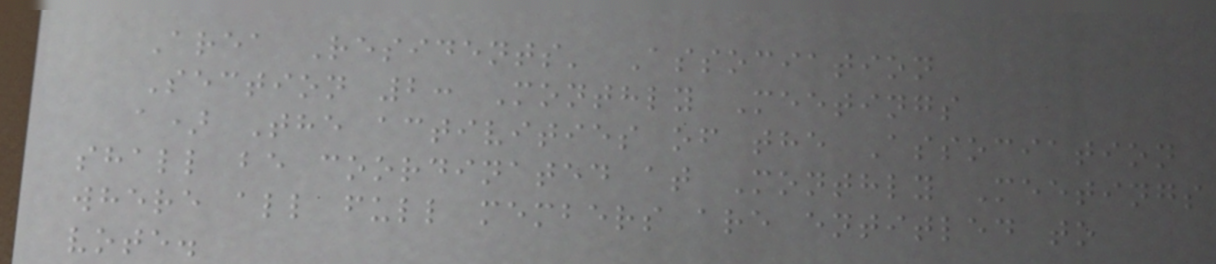Area Residents' Association
Section 2: Monthly Meetings
a) The activities of the Association
shall be coordinated at Monthly Meetings
where all full members are entitled to
vote.
